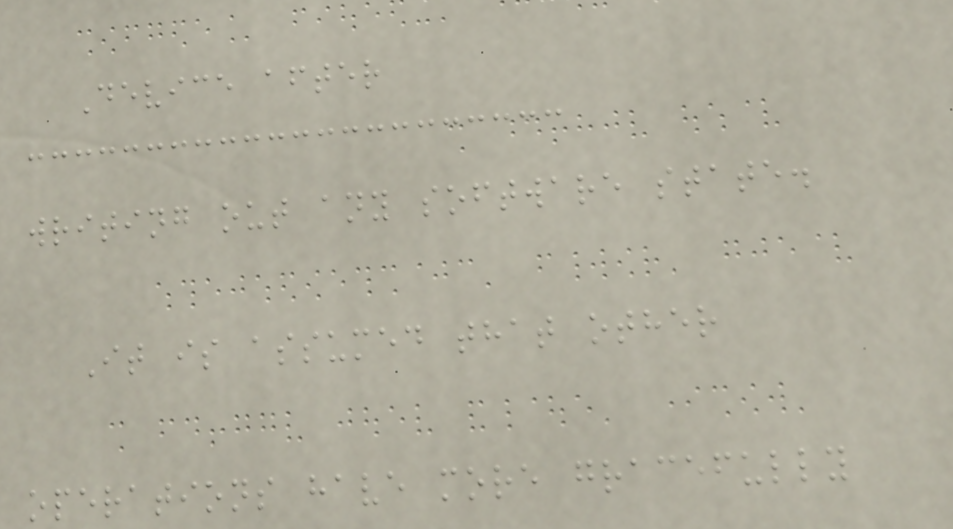Device after
writing out any software state.
It is assumed that other
operations have more gracefully
